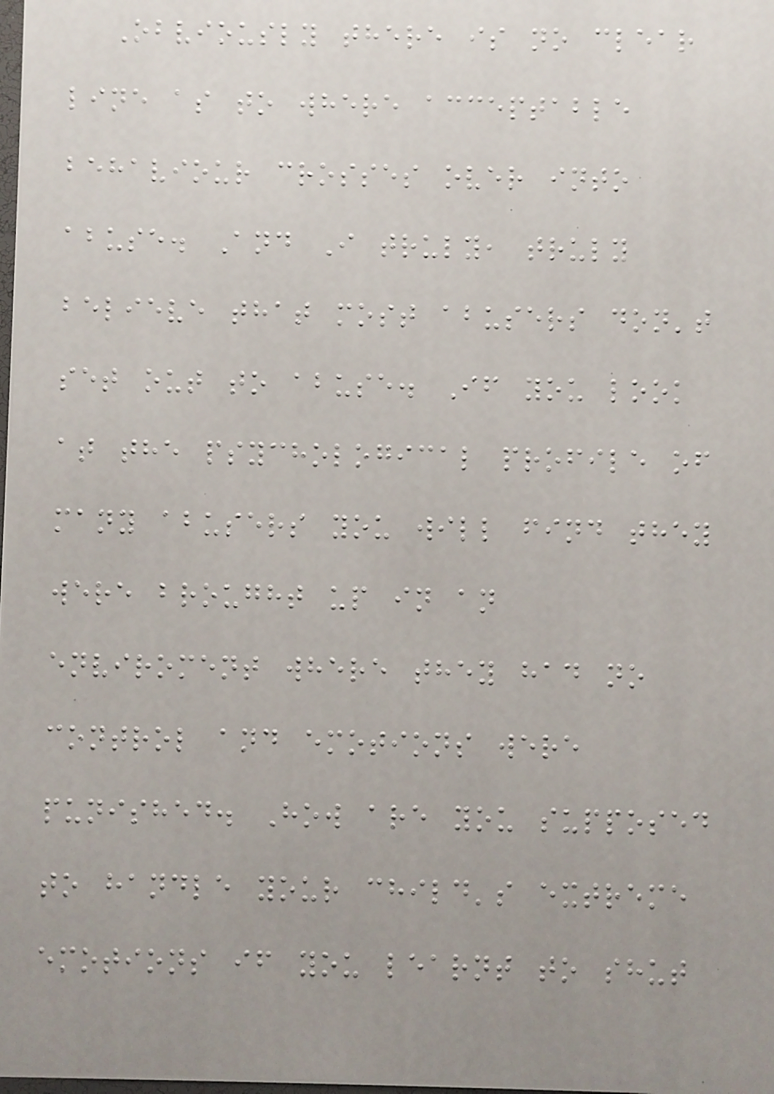Obviously there is no clear
line as to where acceptable
behaviour crosses over into
abuse. And I truly, truly
believe that most abusers don't
set out to abuse. If you look
at the psychological profile of
many abusers you will find they
were brought up in an
enviroment where they had no
control and emotions were
punished. How are you supposed
to handle your child's extreme
emotions if you learnt to shut
